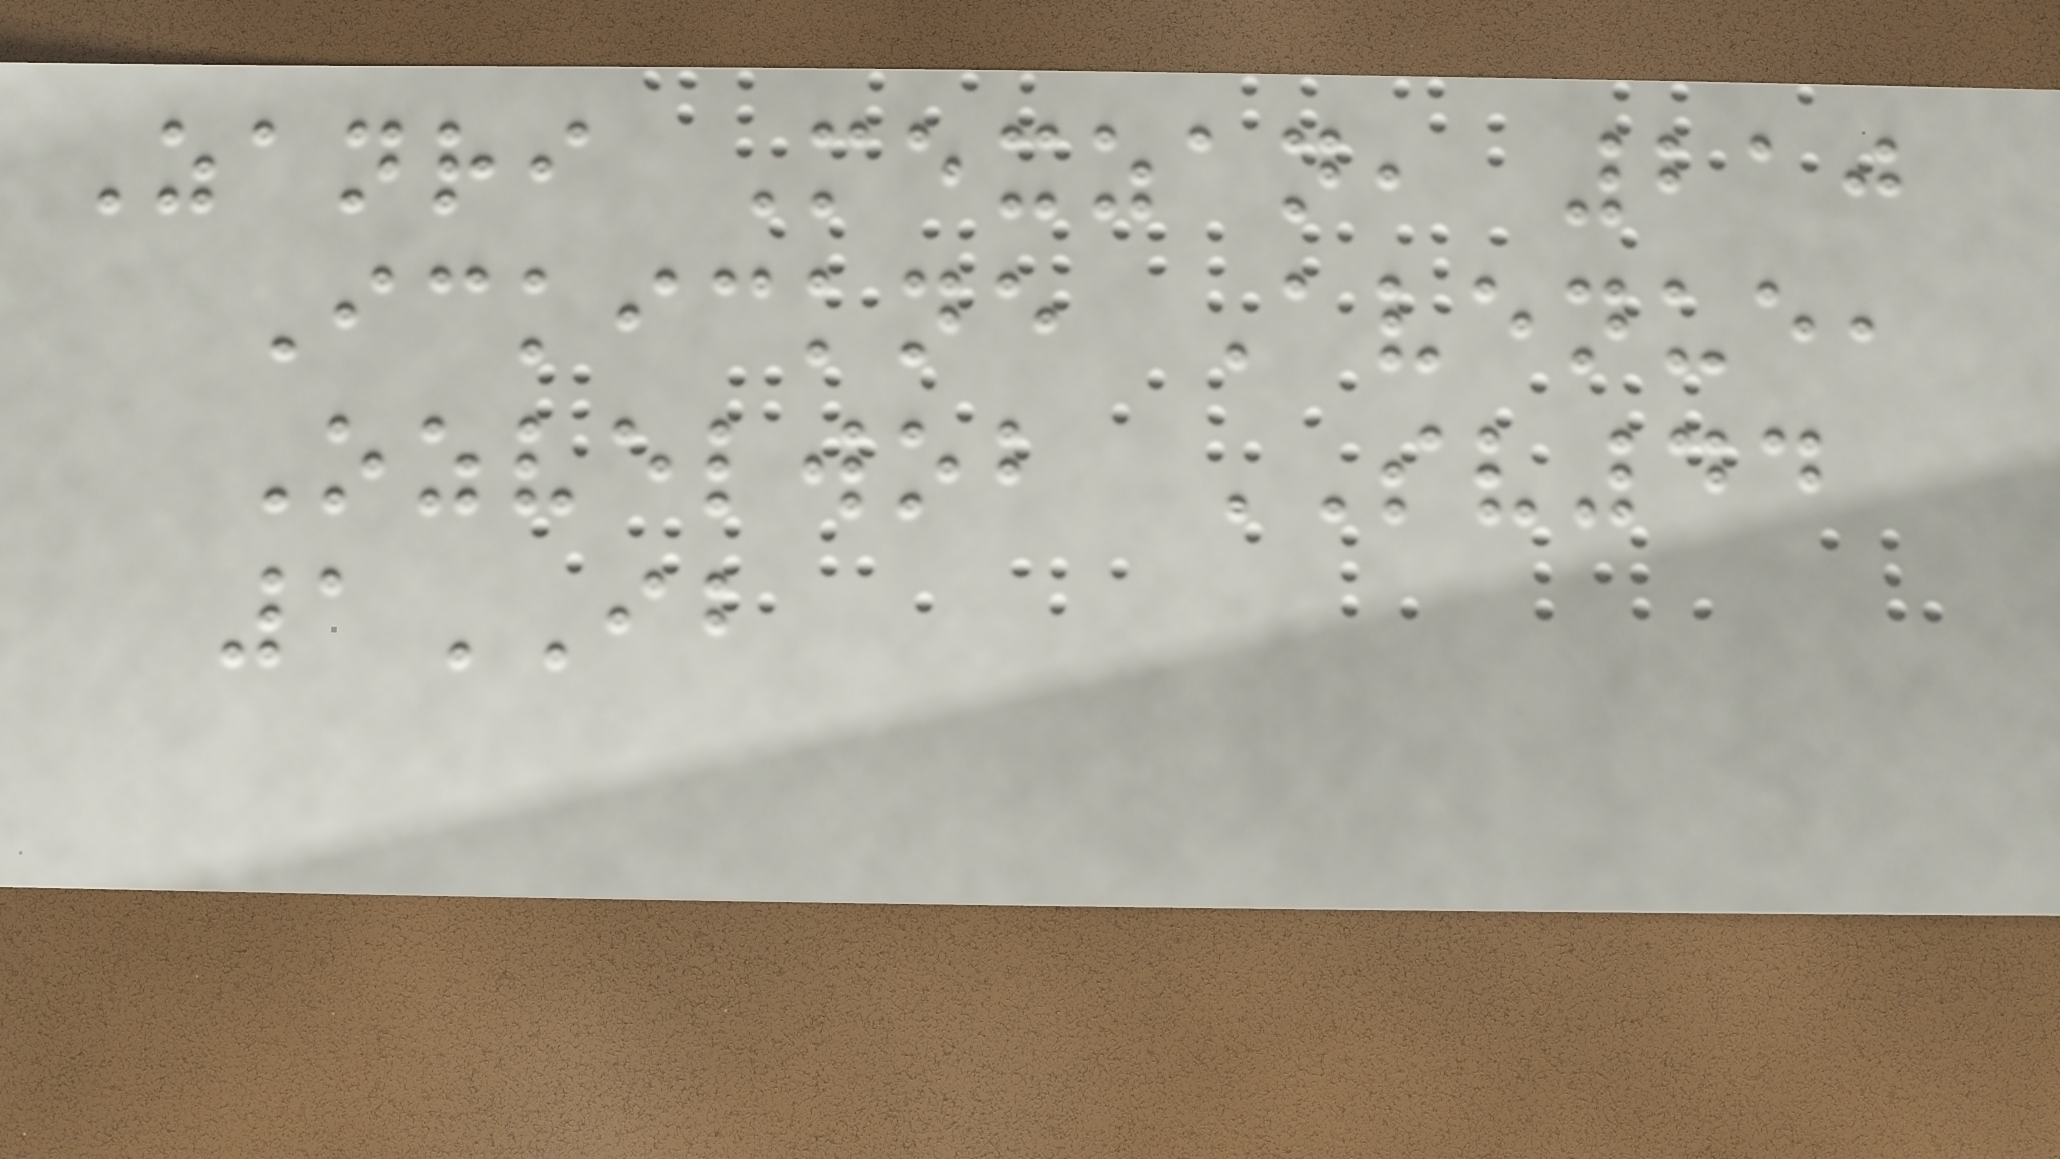Zanri Mexzan, 210
Ickickne Avenue,
Ozvelwob SV44
1IB
